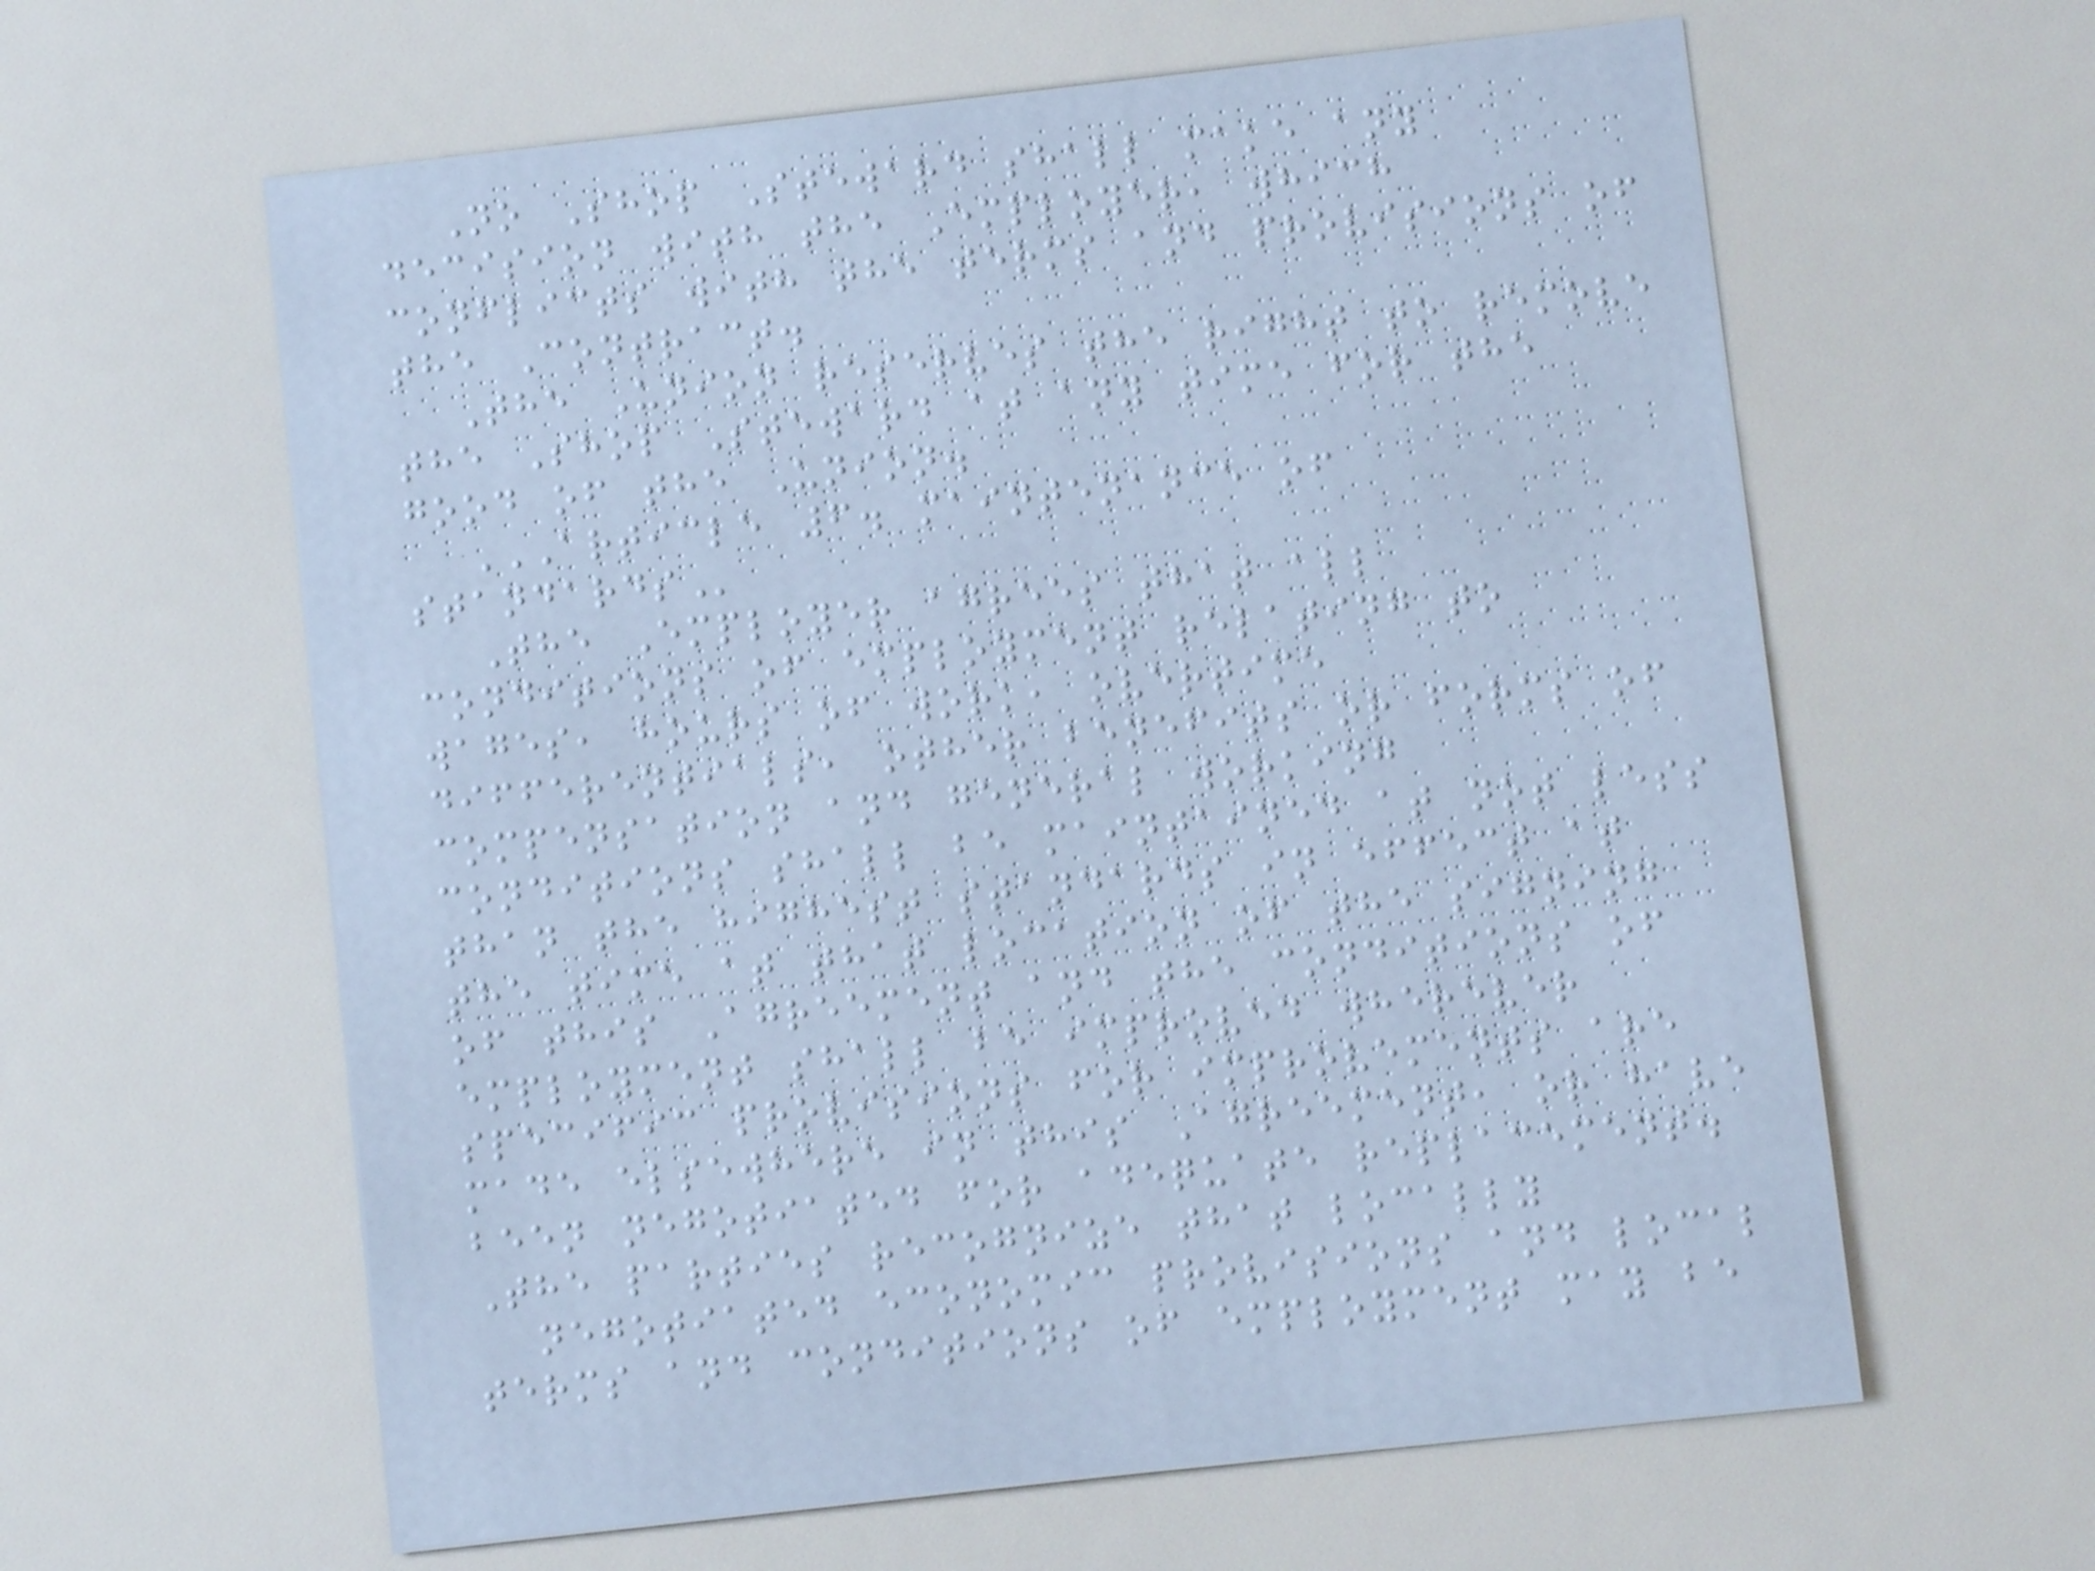No Shop Steward shall make any
decision with the Employer, which
conflicts with the terms and provisions of
the Contract.
The Union reserves the right to remove
the Shop Steward at any time for the
good of the Union.
ARTICLE 6. MAINTENANCE OF
STANDARDS
The Employer agrees that all
conditions of employment relating to
wages, hours of work, overtime
differentials, other benefits or forms of
compensation and general working
conditions shall be maintained at not less
than the highest standards in effect at
the time at that location of the signing
of this Agreement and the conditions of
employment shall be improved wherever
specific provisions for improvements are
made elsewhere in this Agreement, or have
been negotiated for adequate replacement.
The parties recognize that locally
negotiated economic provisions and local
terms and conditions of employment may be
